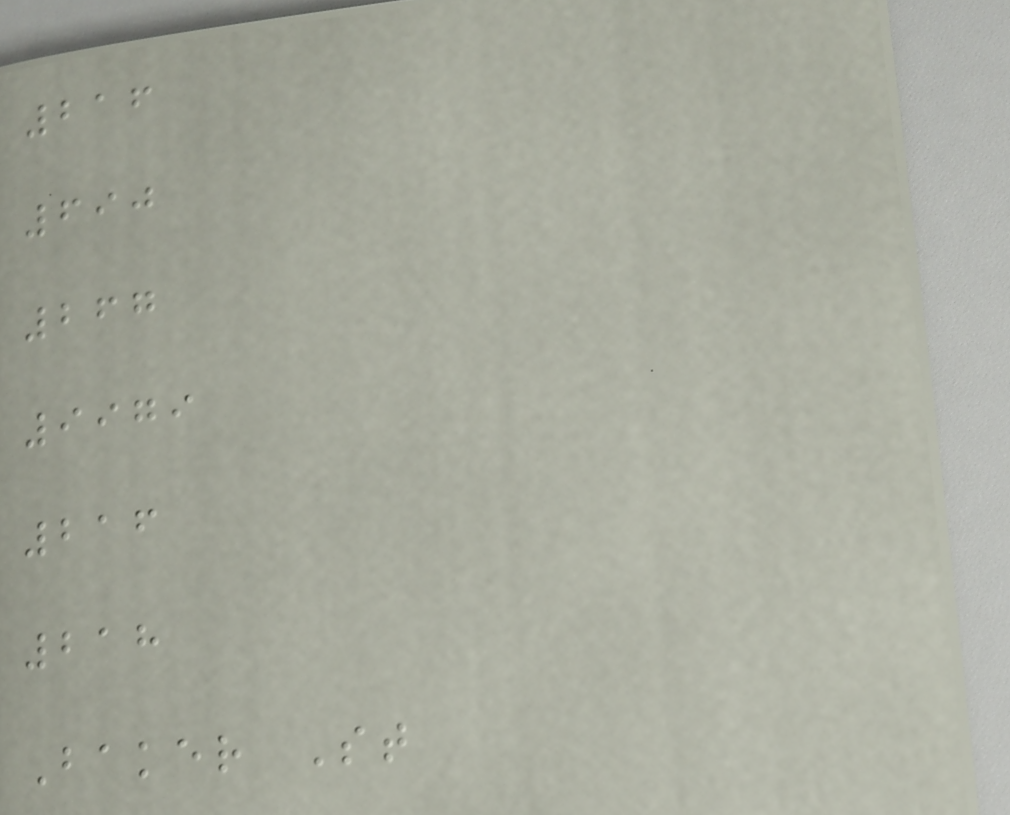216
690
267
9979
216
218
Baker St
